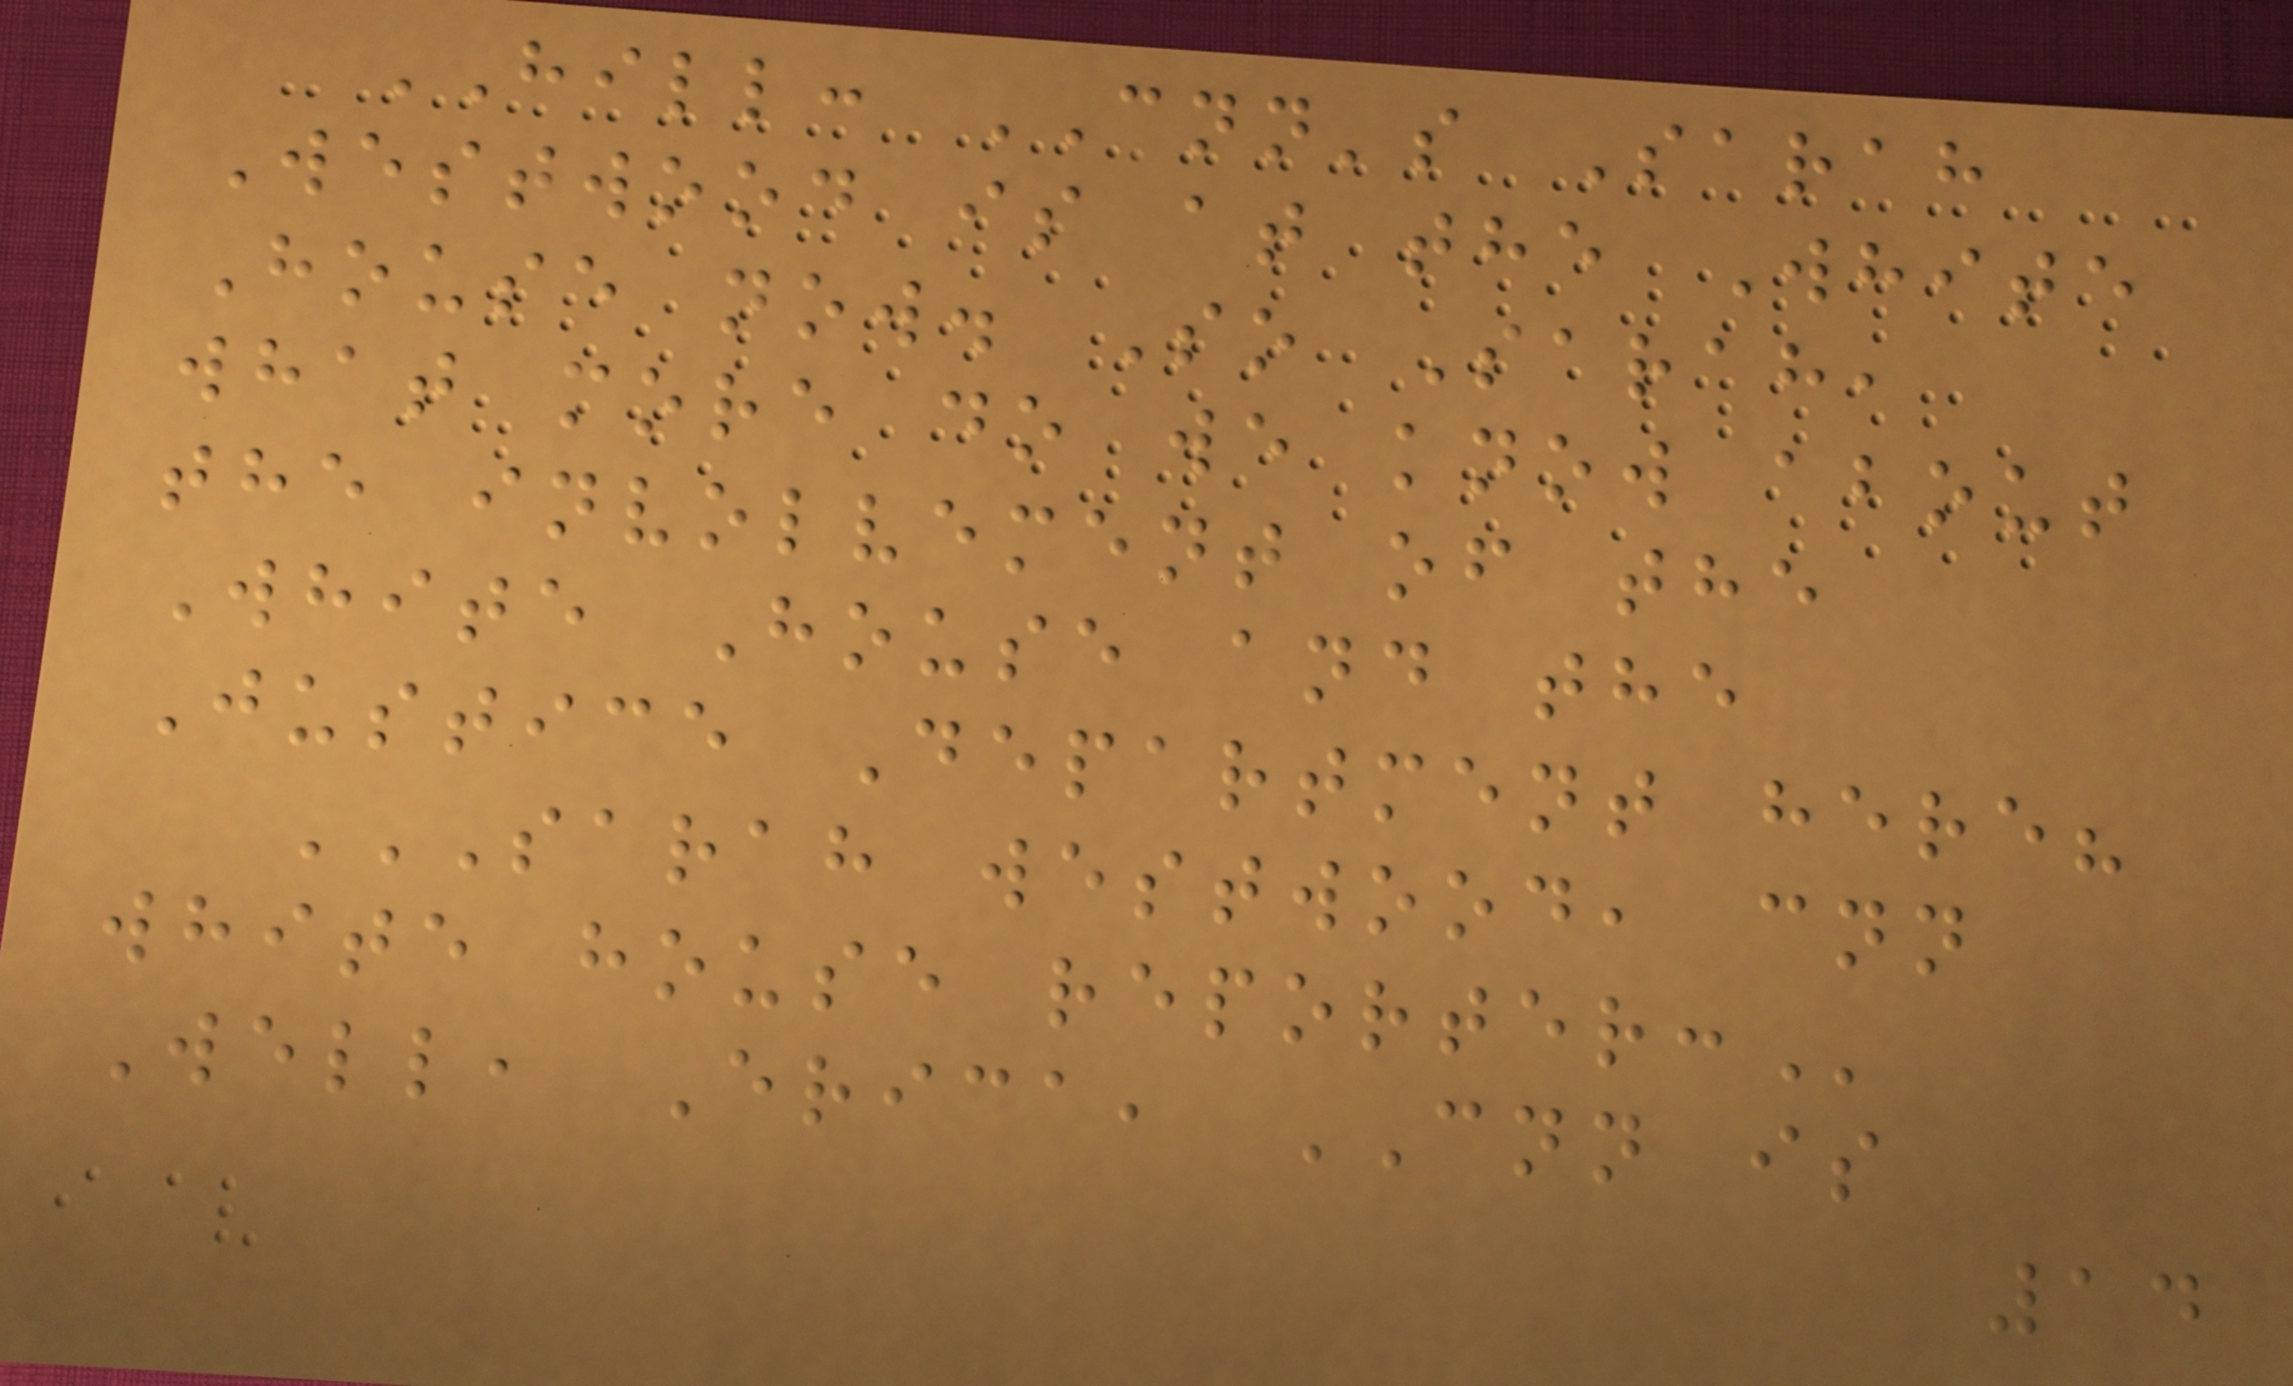HILL: CNN's Sarah
Westwood is at the White
House now. So Sarah,
what more do we know about
the involvement of the
White House and the
Justice Department here?
SARAH WESTWOOD, CNN
WHITE HOUSE REPORTER:
Well, Erica, CNN is
14
